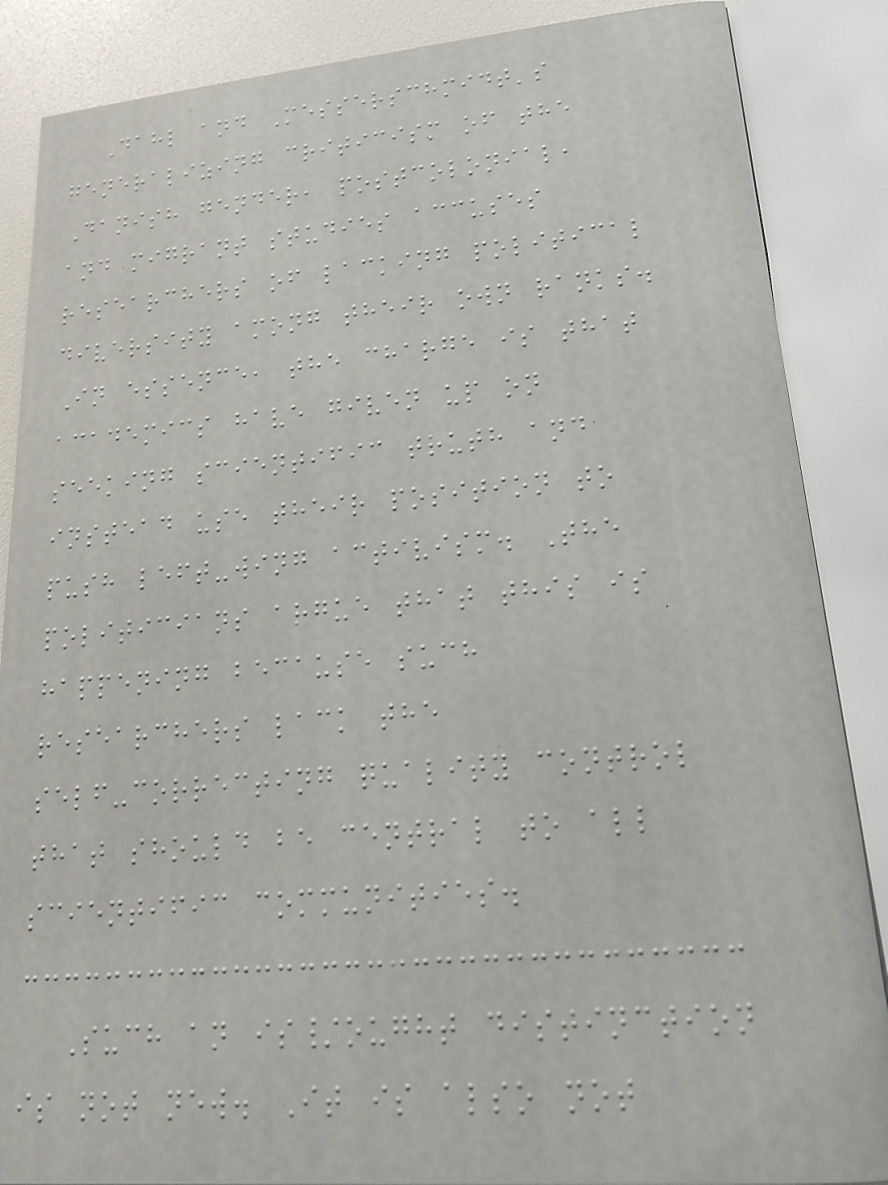Dahl and Messerschmidt's
generalizing criticism of the
Danish gender, postcolonial,
and migrant studies accuses
researchers of lacking political
diversity among their own ranks.
In essence, the charge is that
academics have given up on
seeking scientific truth and
instead use their position to
push left-wing activism. The
politicians argue that this is
happening because such
researchers lack the
self-correcting quality control
that should be central to all
scientific communities.
Such an is/ought distinction
is not new. It is also not
